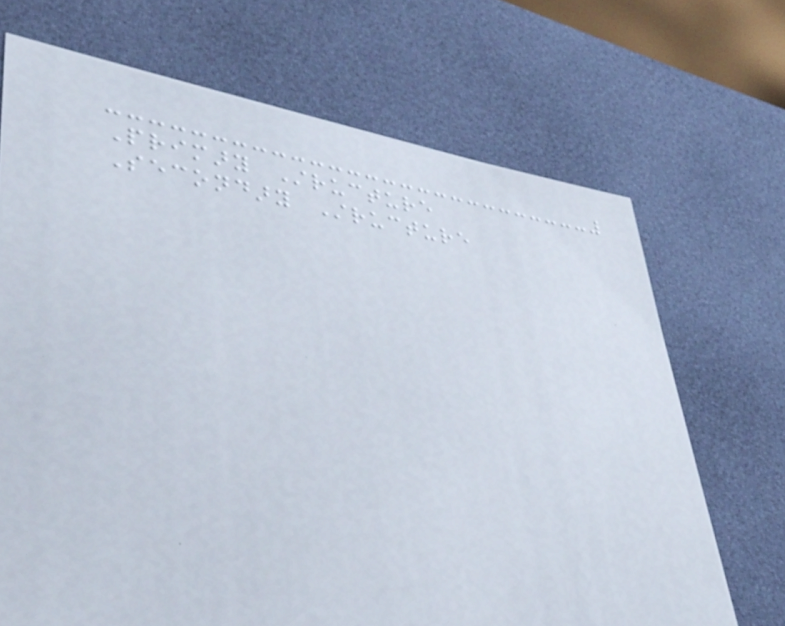Primary Structure
Secondary Structure
